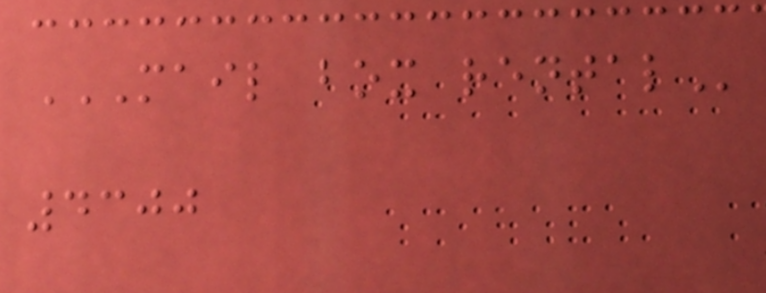MAIL BOX RENTAL
4300
